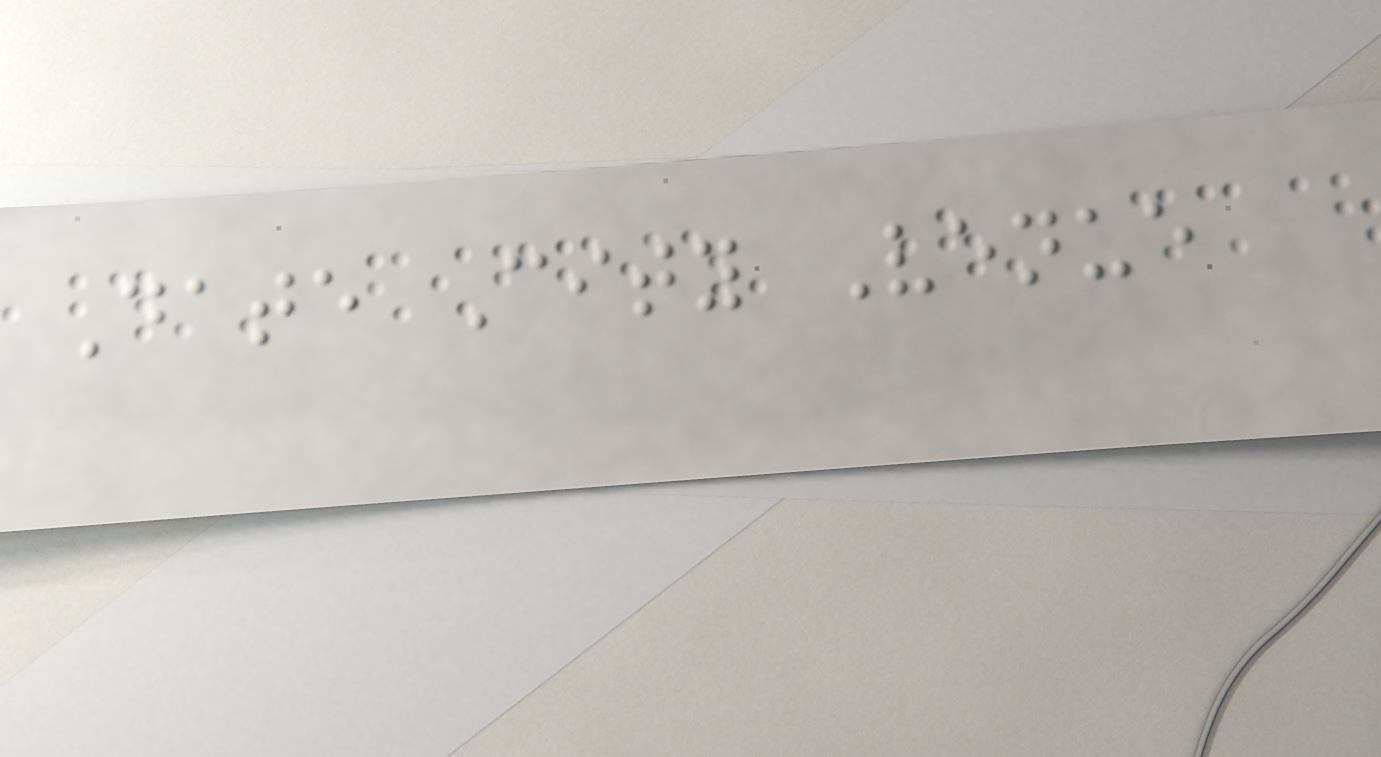Date City Venue
